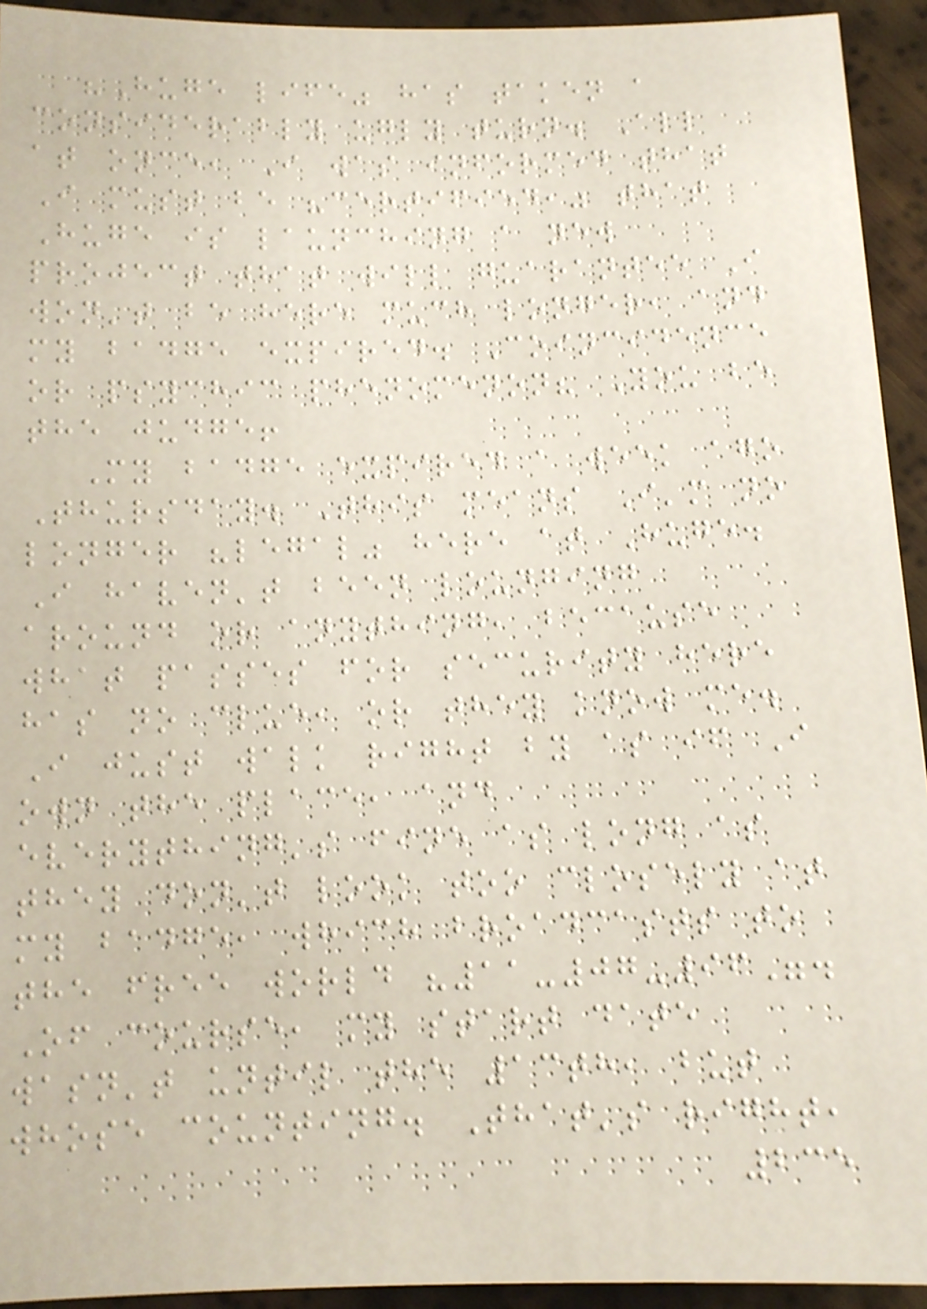"Huge life" has taken a
considerably ugly turn. All
at once, I was informed that
I must be "certified," that
Huge is launching a new
project that will guarantee I
won't be here much longer, and
my badge expired. Coincidence
or psychic phenomenon? You be
the judge!
My badge expired a week ago
Thursday. This means I'm no
longer "legal" here at Huge.
I haven't been lounging
around or anything, because
what passes for security here
has no clue, or they know me.
I just walk right by as if I
own the place, and
everything's fine as long as
they don't look too closely at
my badge, which broadcasts to
the free world "11-07-96".
Of course, my start date
wasn't until the 13th, but
whose counting. That's right,
235
